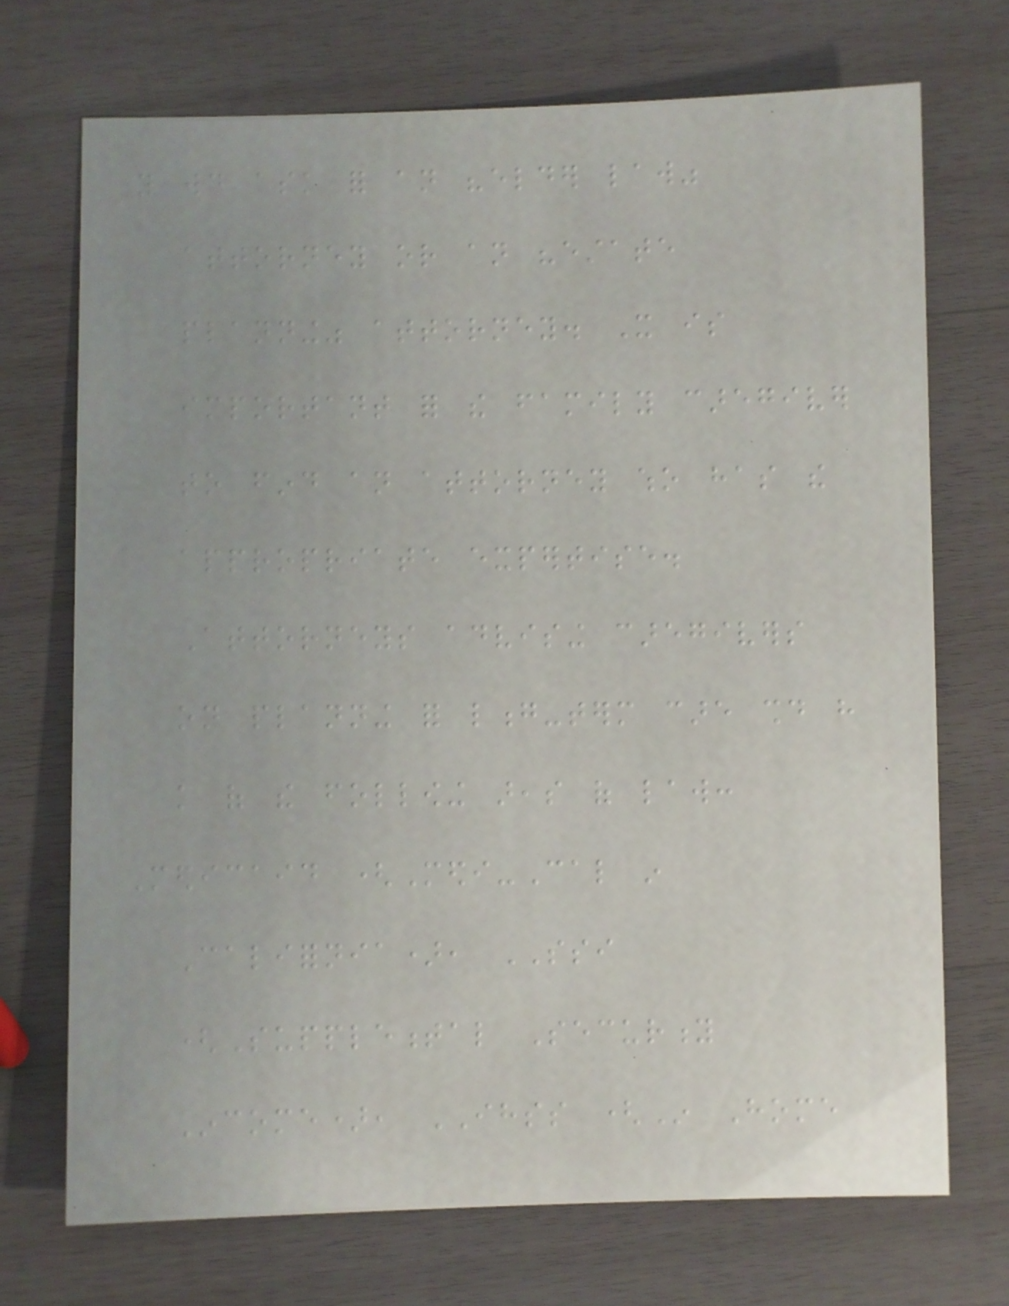you would ask for an "elder law"
attorney or an "estate
planning" attorney. It is
important for the family caregiver
to find an attorney who has the
appropriate expertise.
Attorneys advising caregivers
on planning for long-term care should have
knowledge of the following areas of law:
Medicaid (Medi-Cal in
California), SSI
(Supplemental Security
Income), IHSS (In Home
